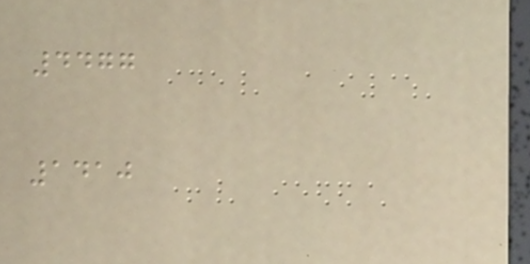4477
1410
